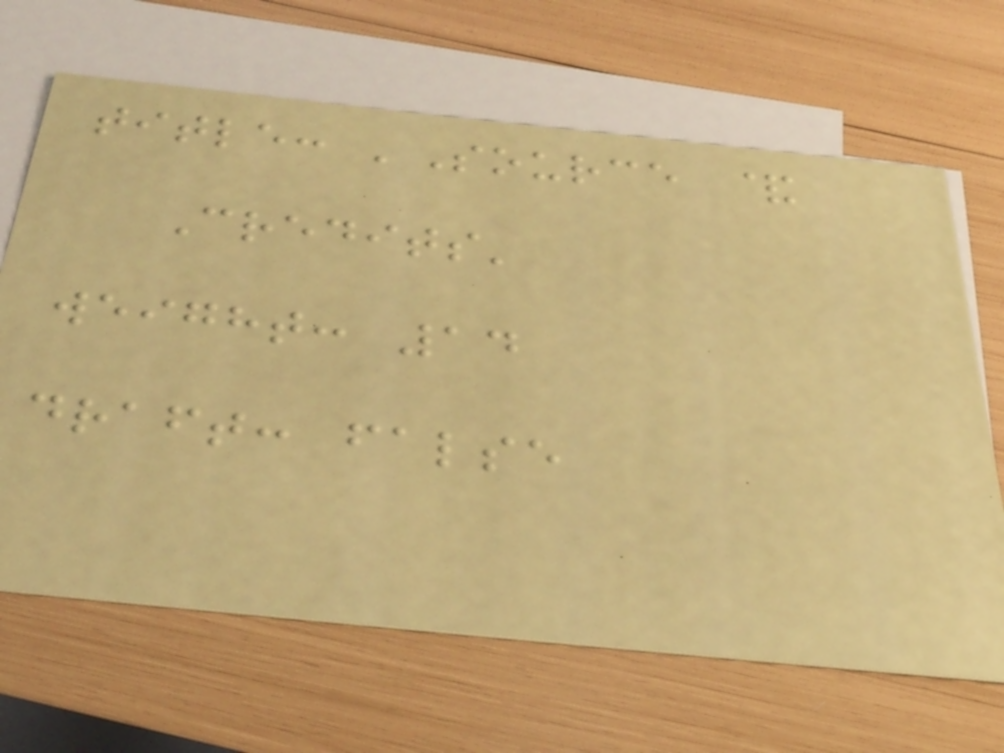title: 'Source &
Credits'
weight: 14
draft: false
